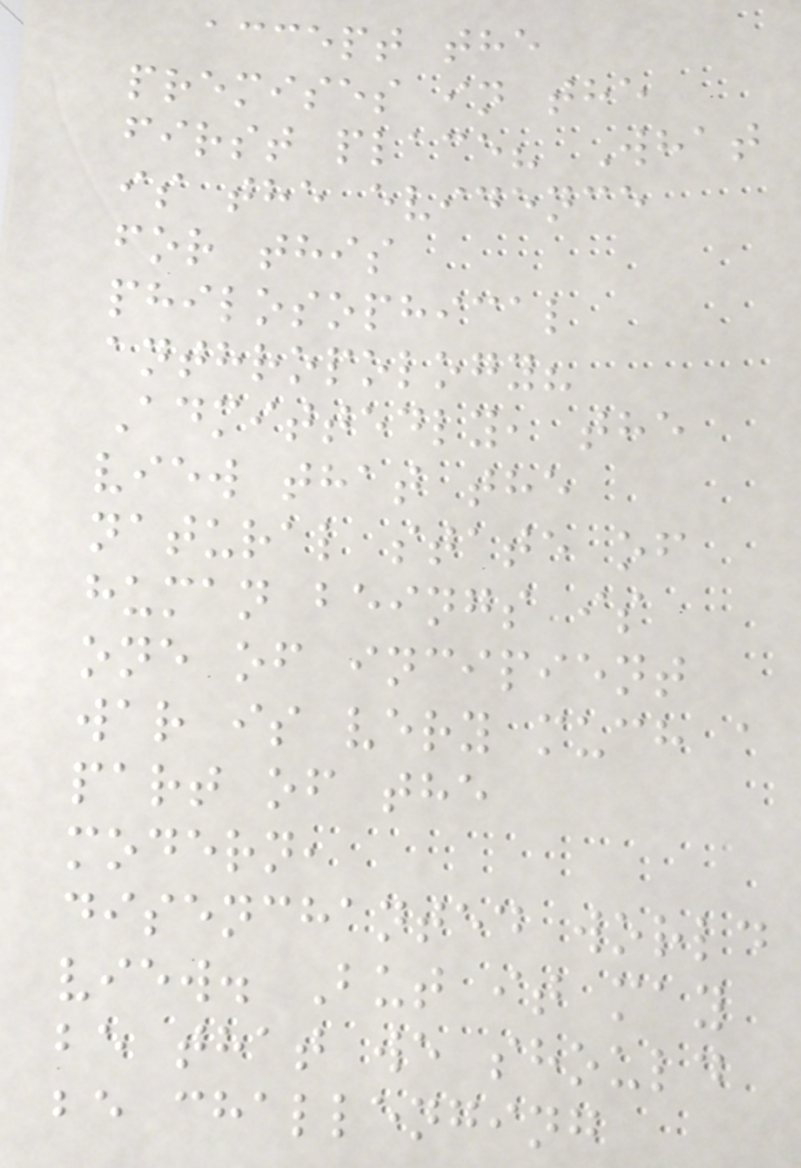accept the
premises in the
first place? What
is the evidence
for this
philosophical
anthropology?
Admittedly, the
view that the
natural state of
human beings is
one of incipient
war is very much a
part of the
modern,
disenchanted world
view. But it may
be that we should
be challenging
